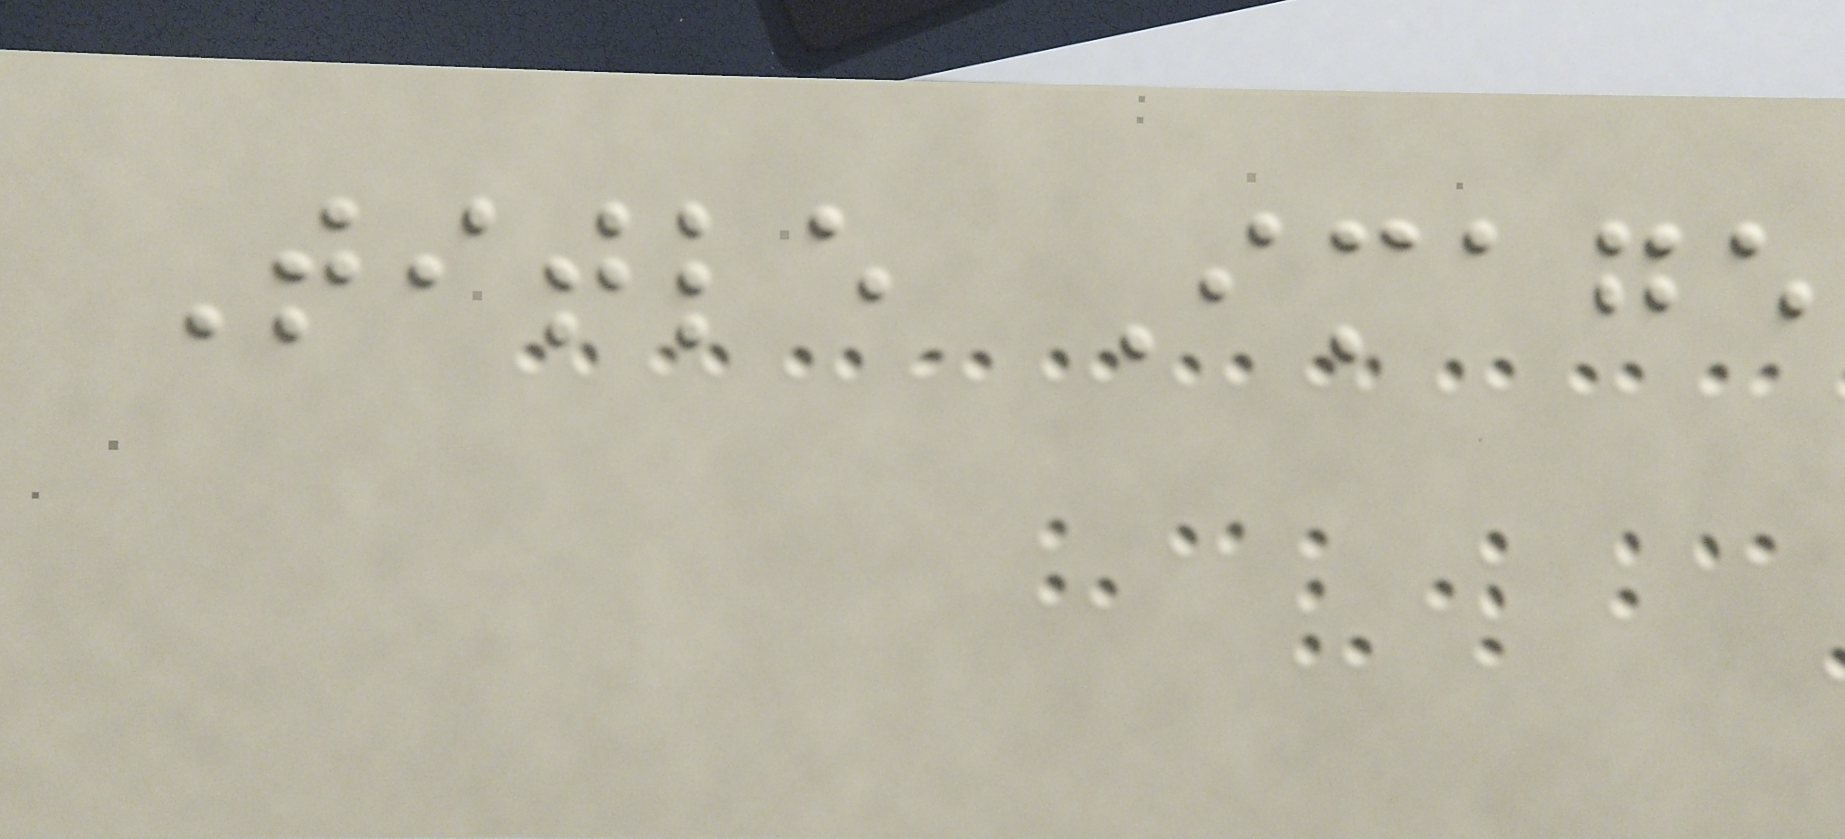Title Image
